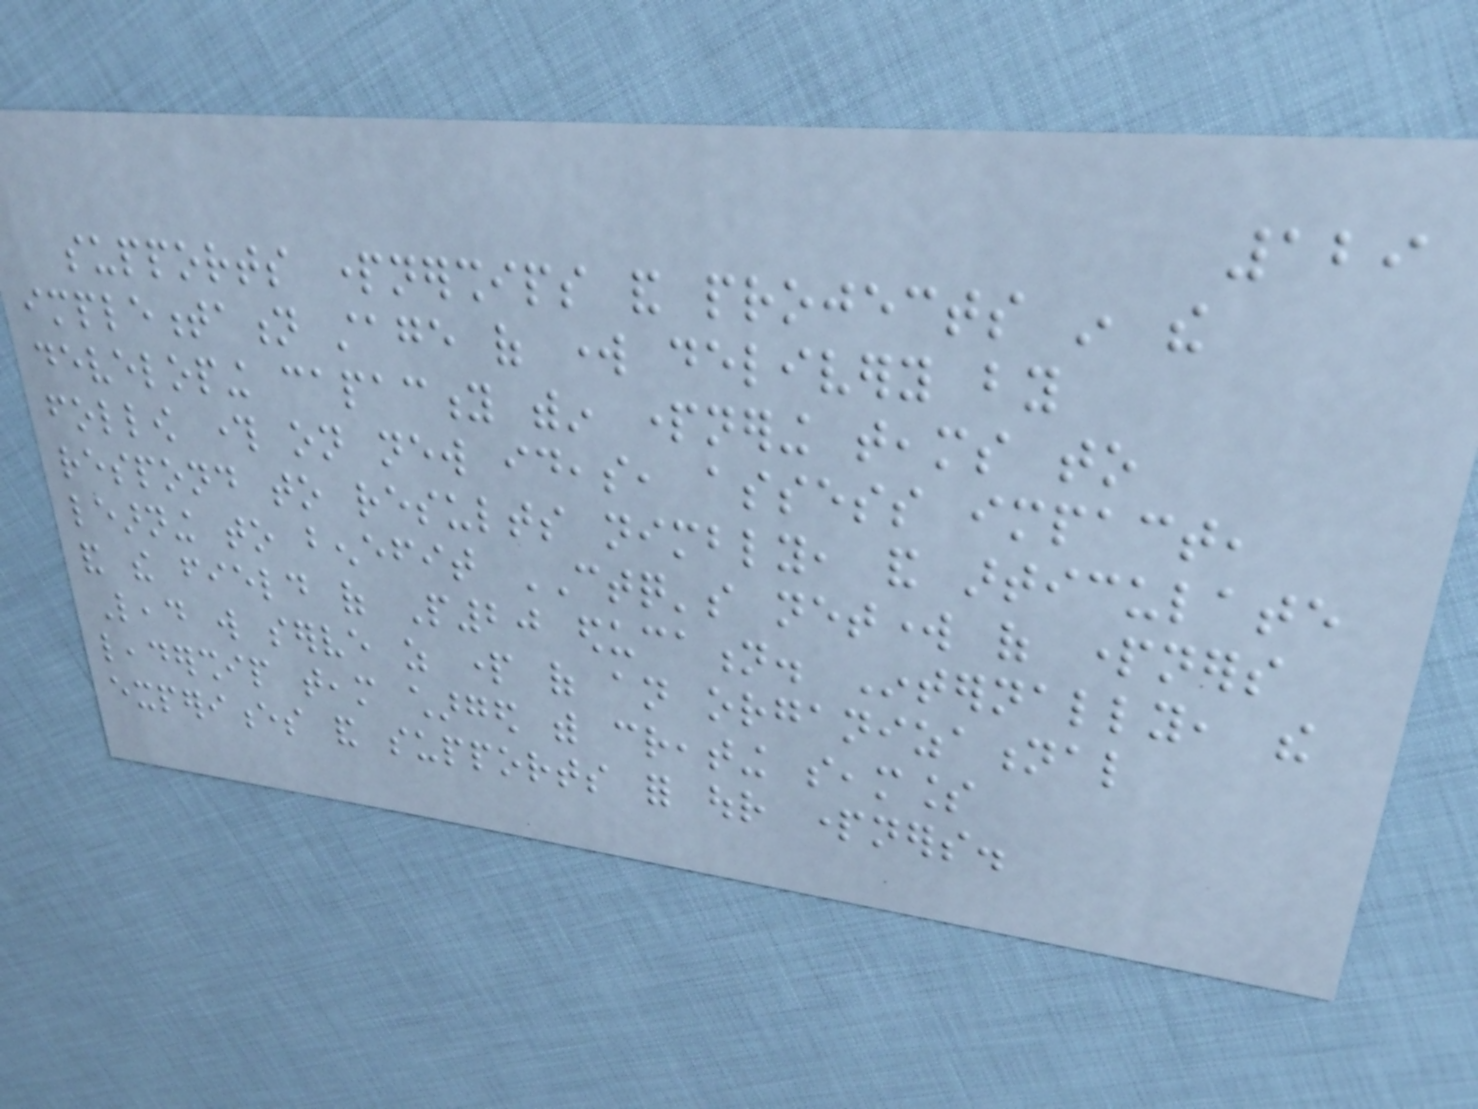129
supports partnerships and projects in the
implementation stage of work delivery by
developing capacity within partnering teams to
follow through on new ideas, assess impact,
respond to results nimbly, and articulate
learning to benefit CTQ's network of partners
and the field of P20 education. Internally, the
Lead will serve as part of an organizational
leadership team charged with creating seamless
experiences and supports for our partners.
